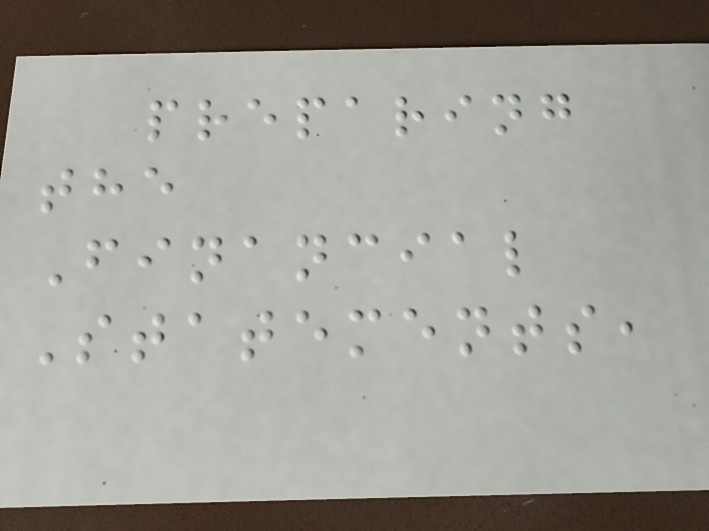preparing
the
Financial
Statements,
